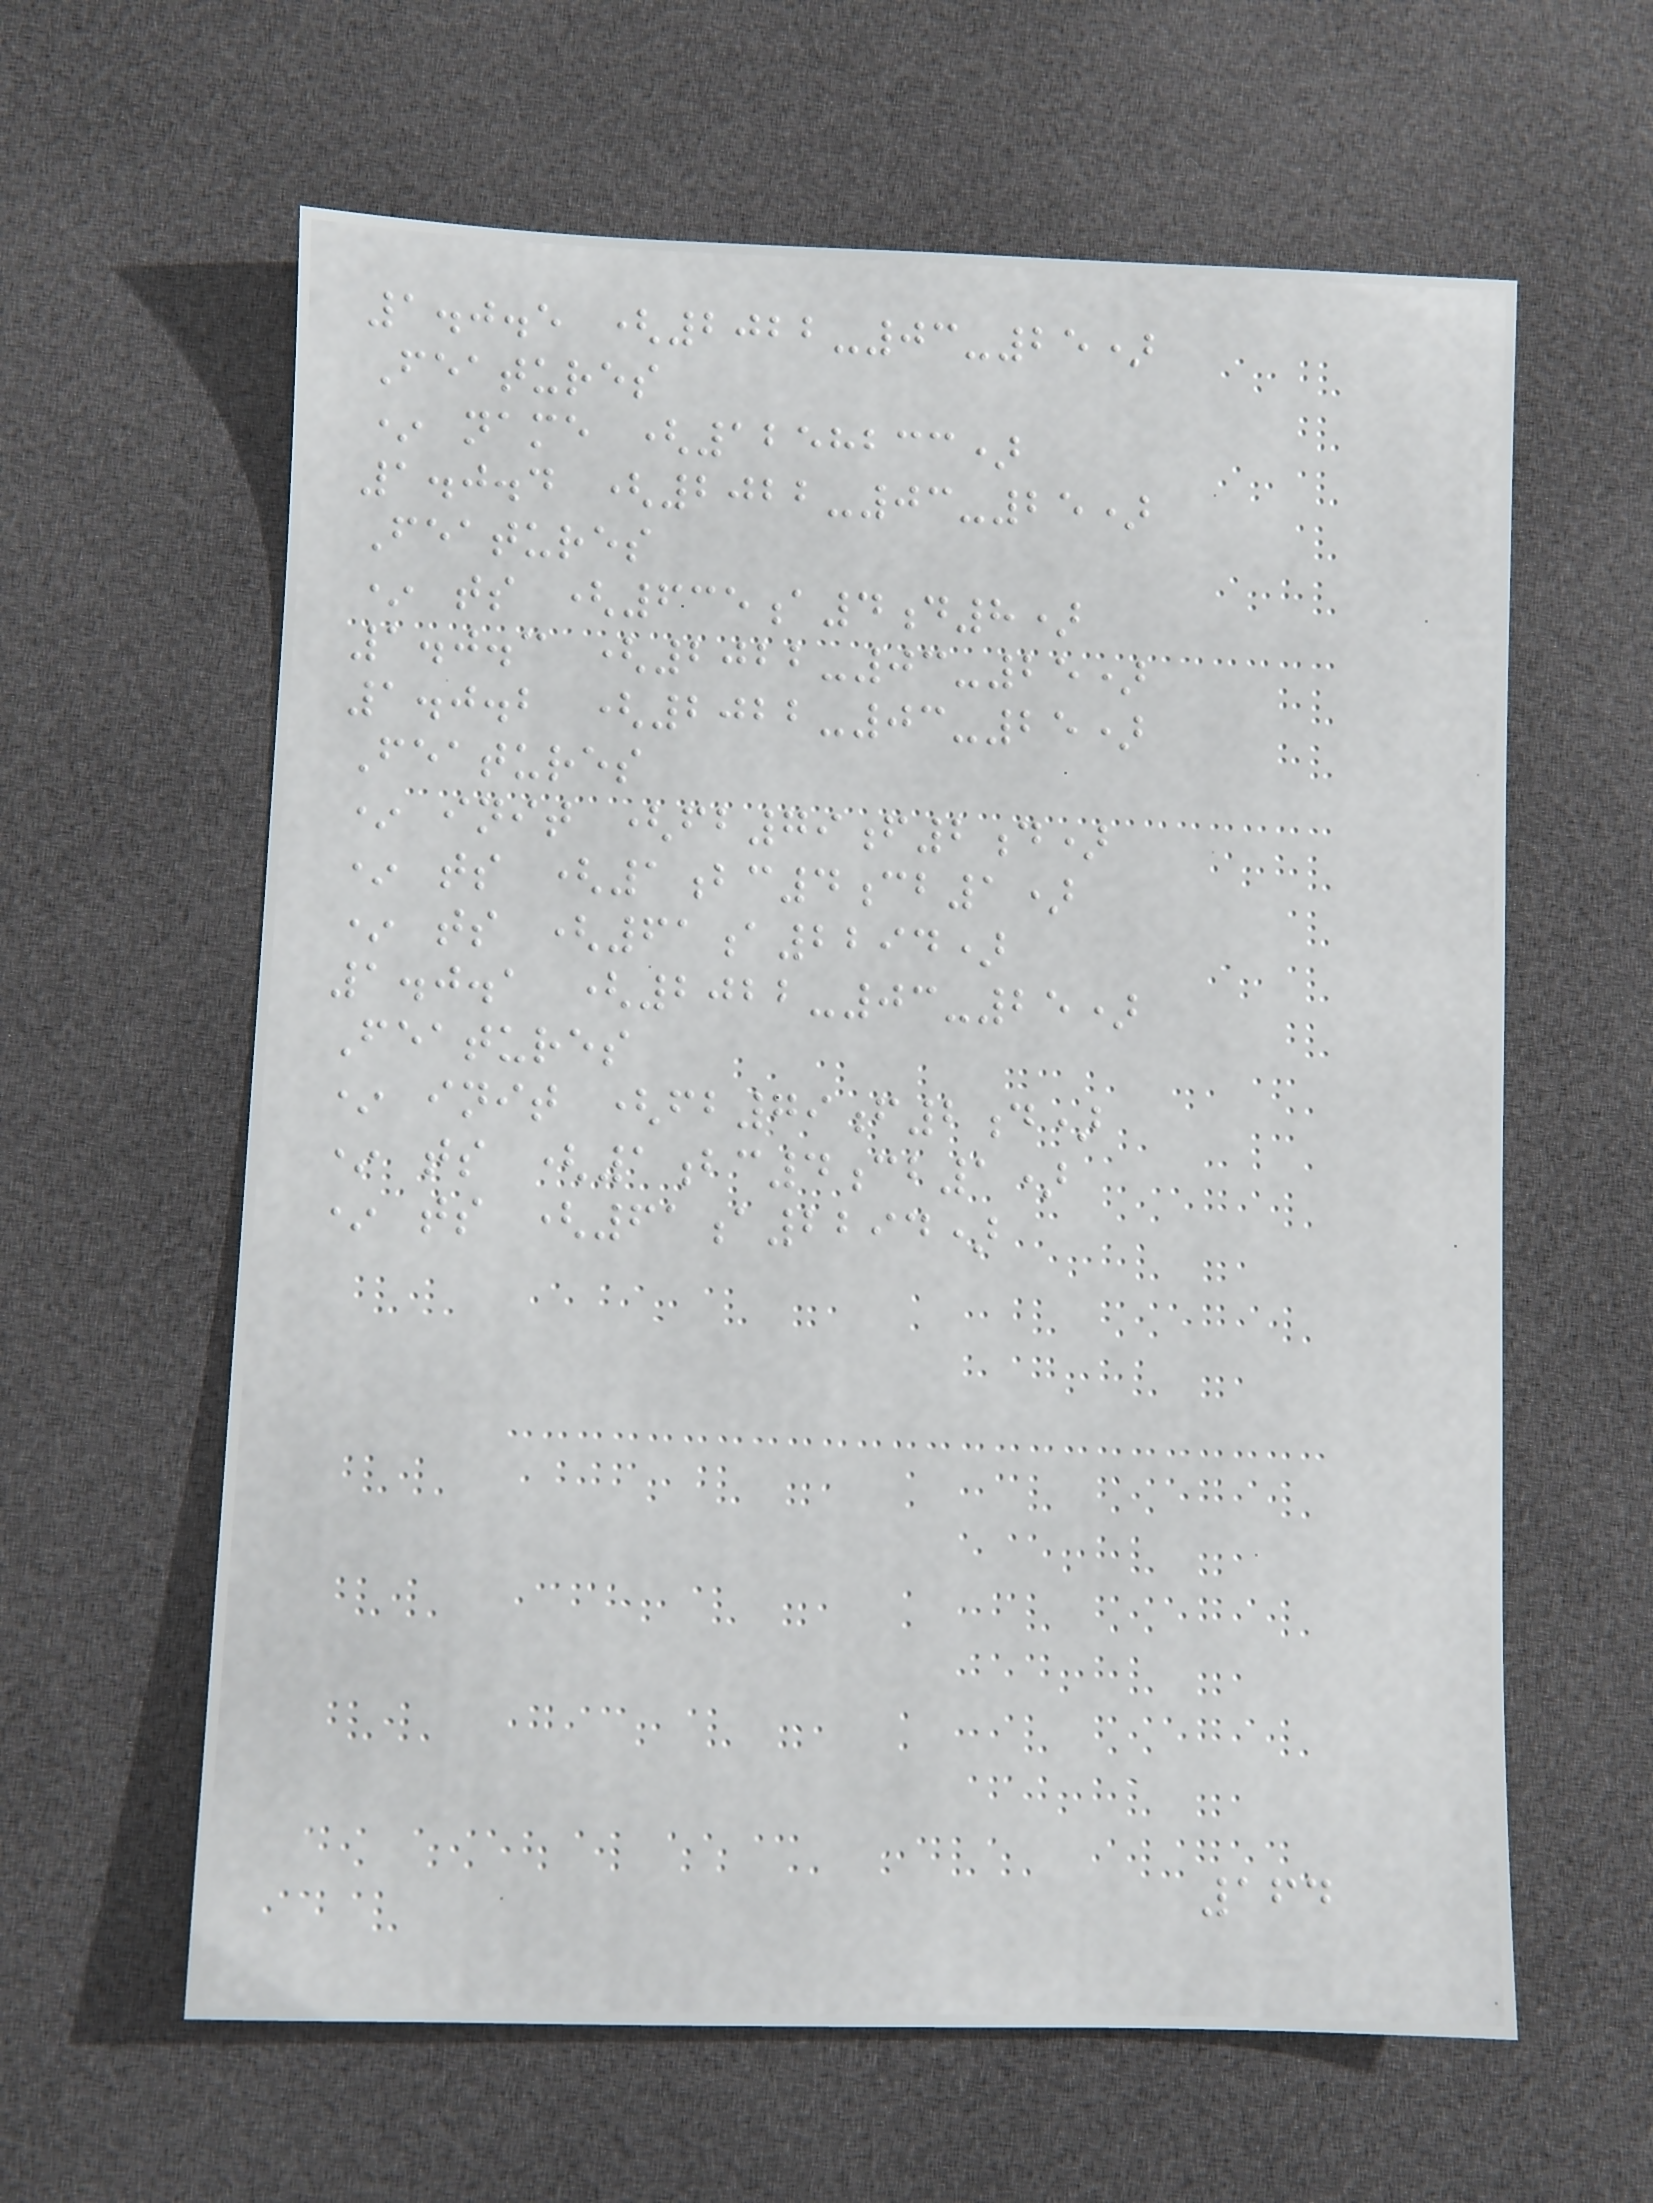1.0.5 (2022-03-25)
Features
* name (1258233)
1.0.4 (2022-03-25)
Features
* ts (635a4d8)
1.0.3 (2022-03-25)
1.0.2 (2022-03-25)
Features
* init (fb79f2d)
* ts (1bc4cb1)
* ts (61a2294)
1.0.1 (2022-03-25)
Features
* init (fb79f2d)
* ts (1bc4cb1)
* ts (61a2294)
164
